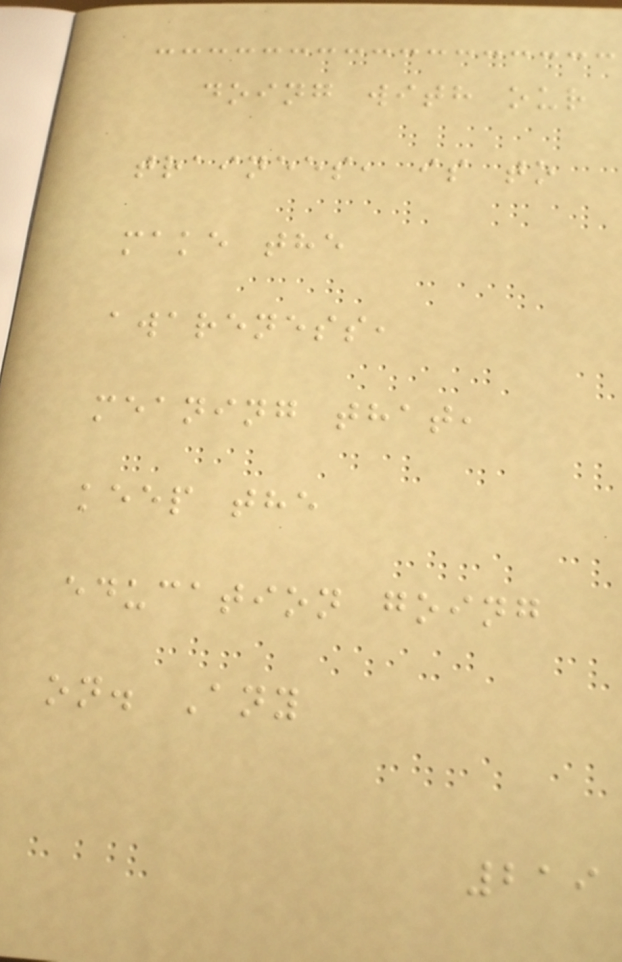doing with our
trainees, is to
make the
awareness,
meaning that,
keep the
education going
on. Any
219
